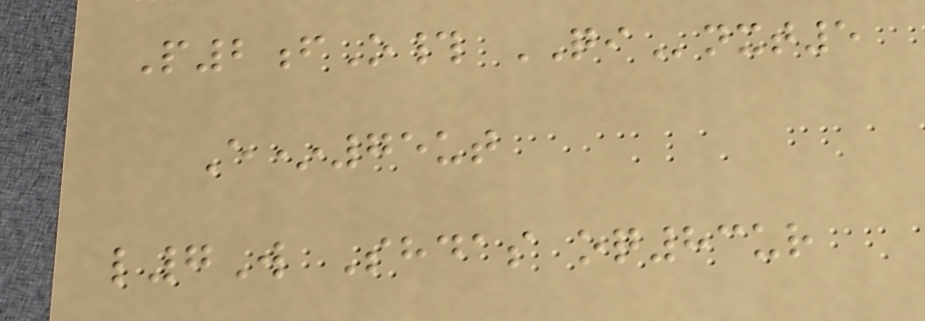P2fO# QInxt5
E*75ut
l7W Shdas oq83ur
